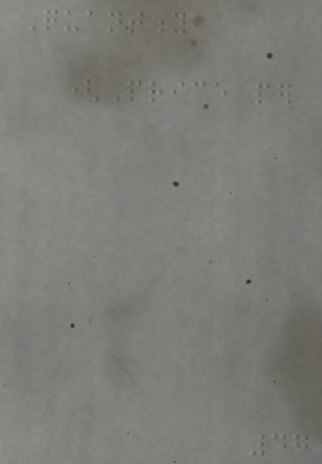Quantity
(Price per
47
